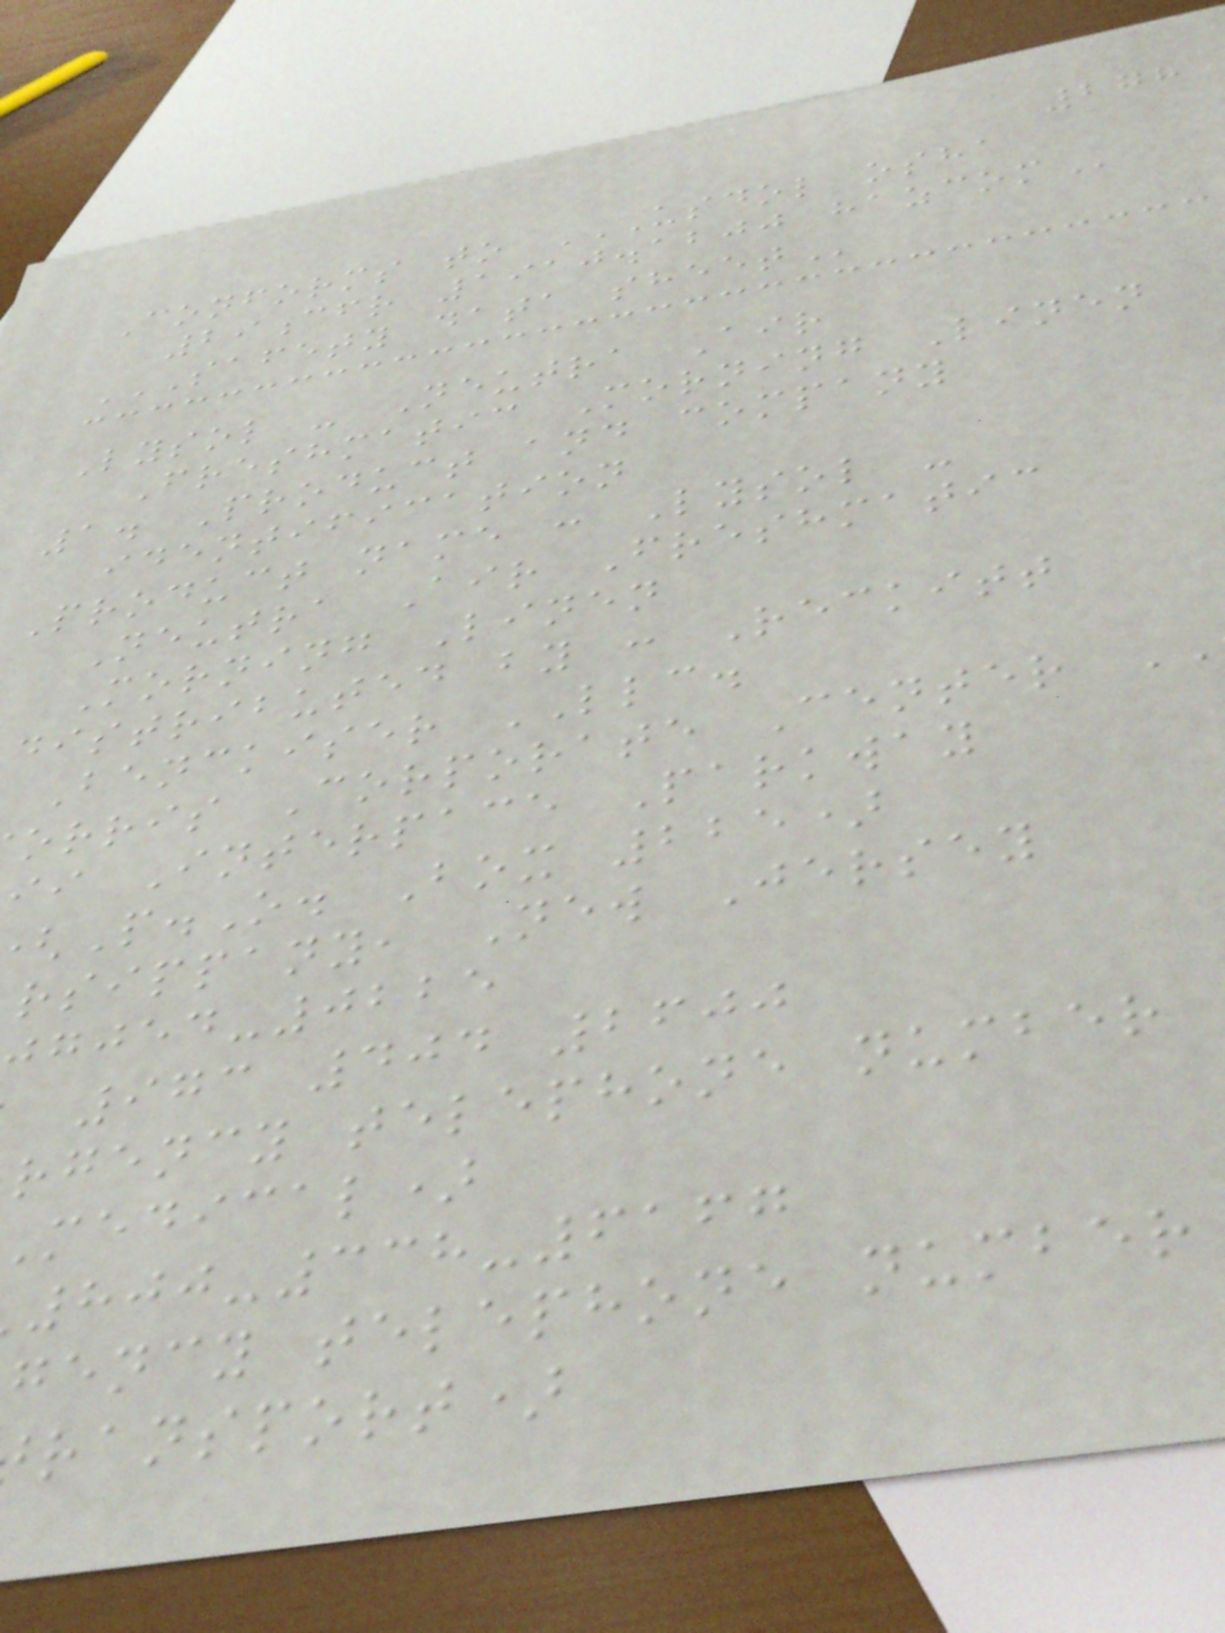278
Conforms to USDOL OSHA
29cfr 1910.1200
SAFETY DATA SHEET
Lysol - Neutra Air
Freshmatic Morning Linen
1. Product and company
identification
Product name : Lysol -
Neutra Air Freshmatic
Morning Linen
distributed by : Reckitt
Benckiser LLC.
orris Corporate Center
ii Interpace Parkway
P.O. Box 225)
rsippany, New Jersey
-0225
973 404 2600
rgency telephone number
medical)
800-338-6167
gency telephone number
ransport)
